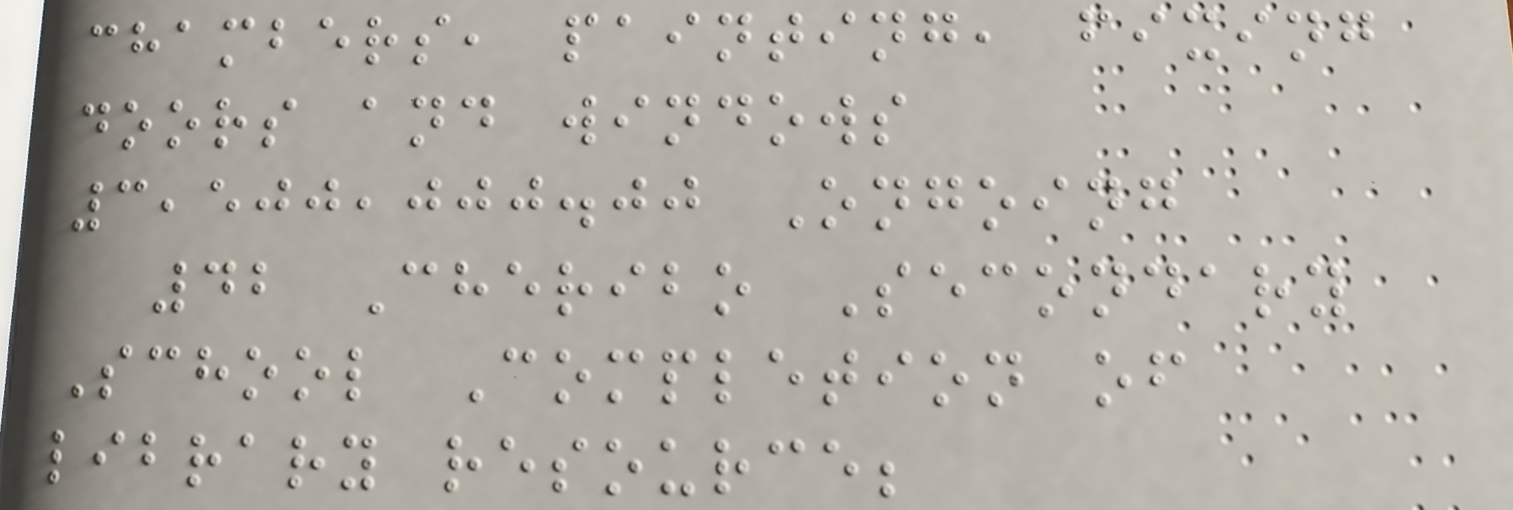chambers, painting, fixing
doors and windows
3,500,000.00 Ongoing
42 Cheribo Secondary
School Completion of
library resource;
